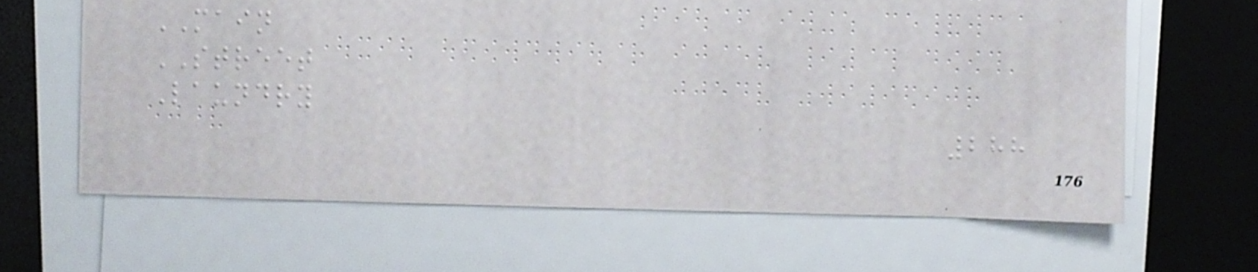MAIN
STREET
Laundry
288
